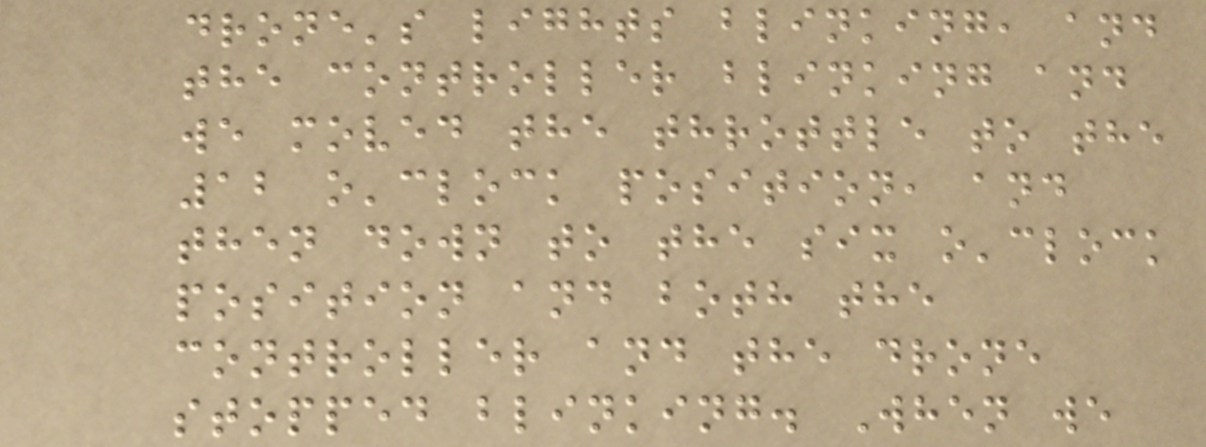drone's lights blinking, and
the controller blinking and
we moved the throttle to the
12 o'clock position, and
then down to the six o'clock
position and both the
controller and the drone
stopped blinking. When we
